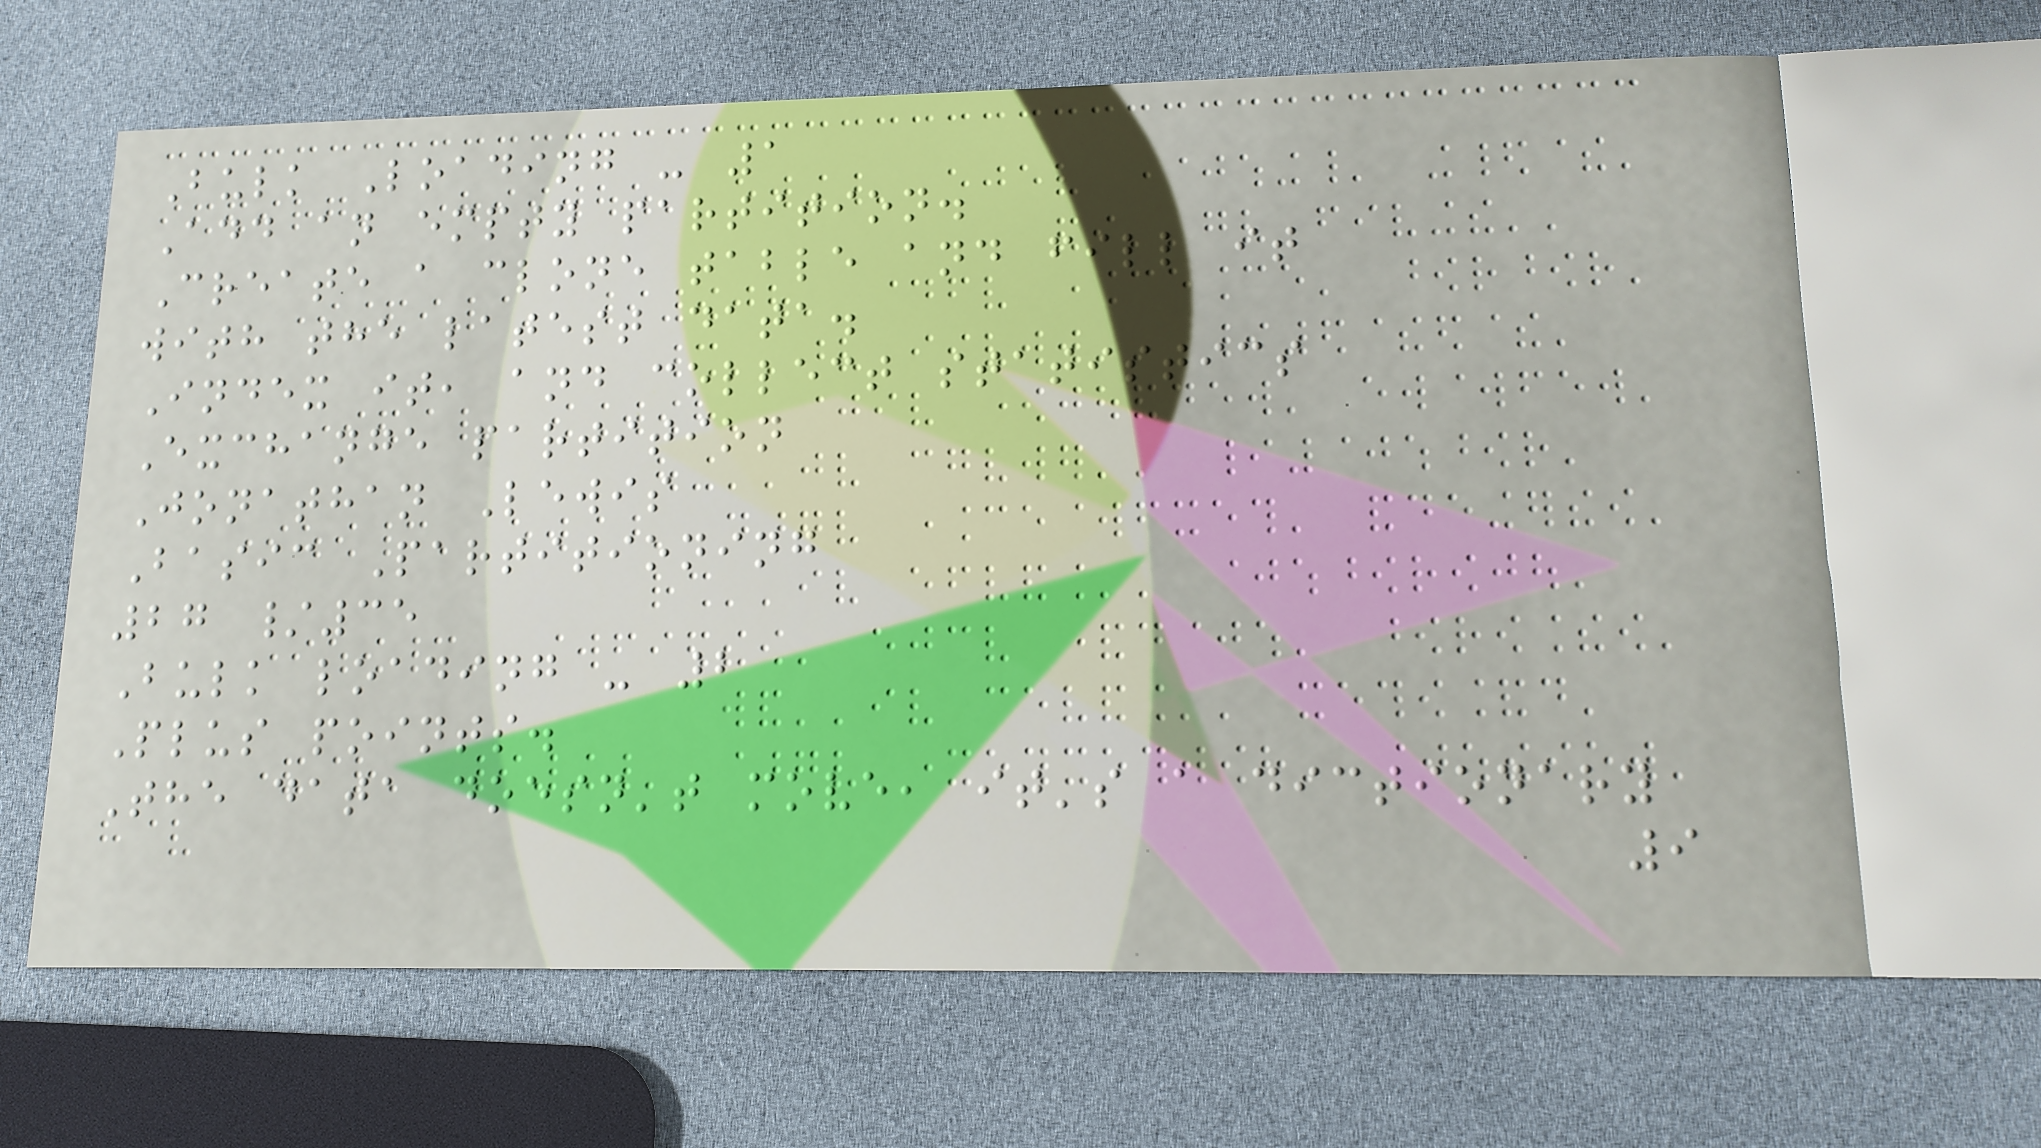Bulk Loading - 1
Add an empty partition.
Create a clone table and fill it
with the latest data.
Index it, and collect statistics
Exchange partition
Jonathan Lewis
Basic Partitioning
27 /35
Bulk loading - 2
Plus points.
The data doesn't move, it's a dictionary
9
